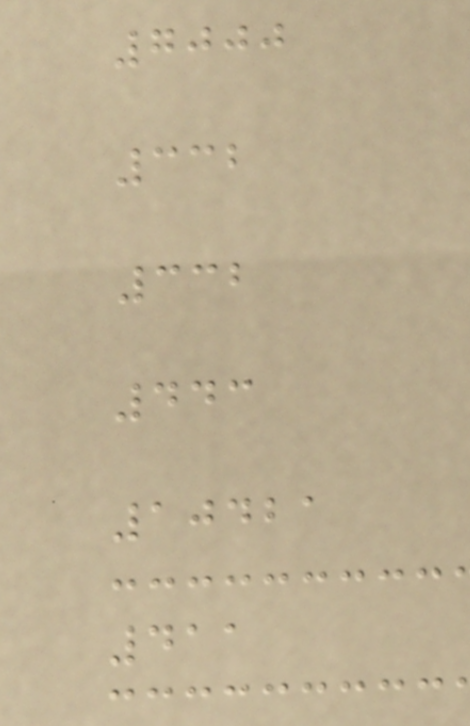7000
332
332
443
10421
411
